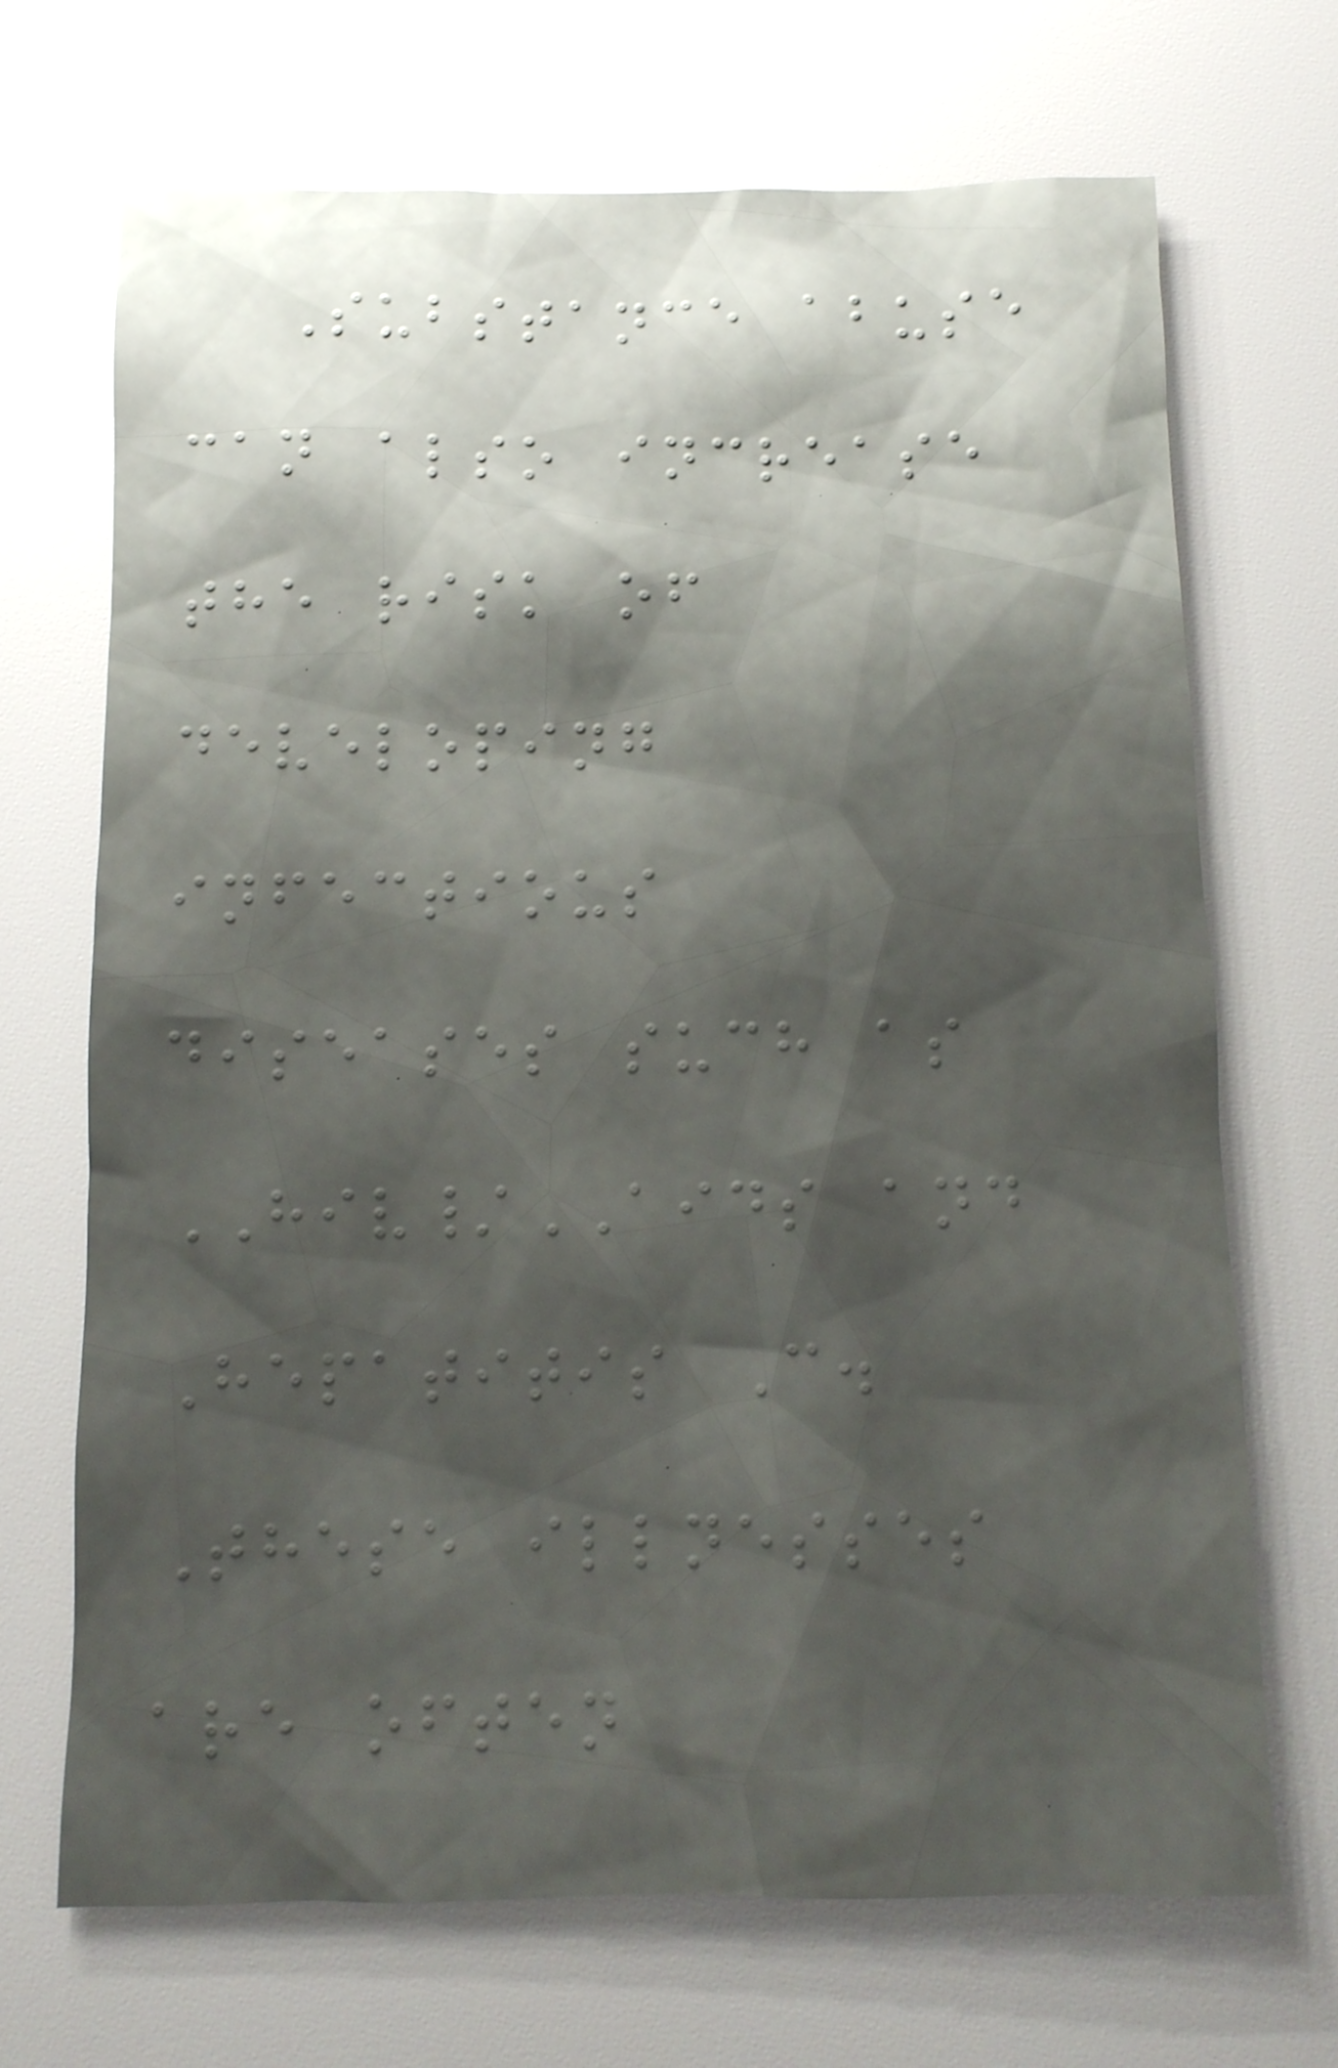Substance abuse
can also increase
the risk of
developing
infectious
diseases such as
HIV/AIDS and
Hepatitis C.
These illnesses
are often
